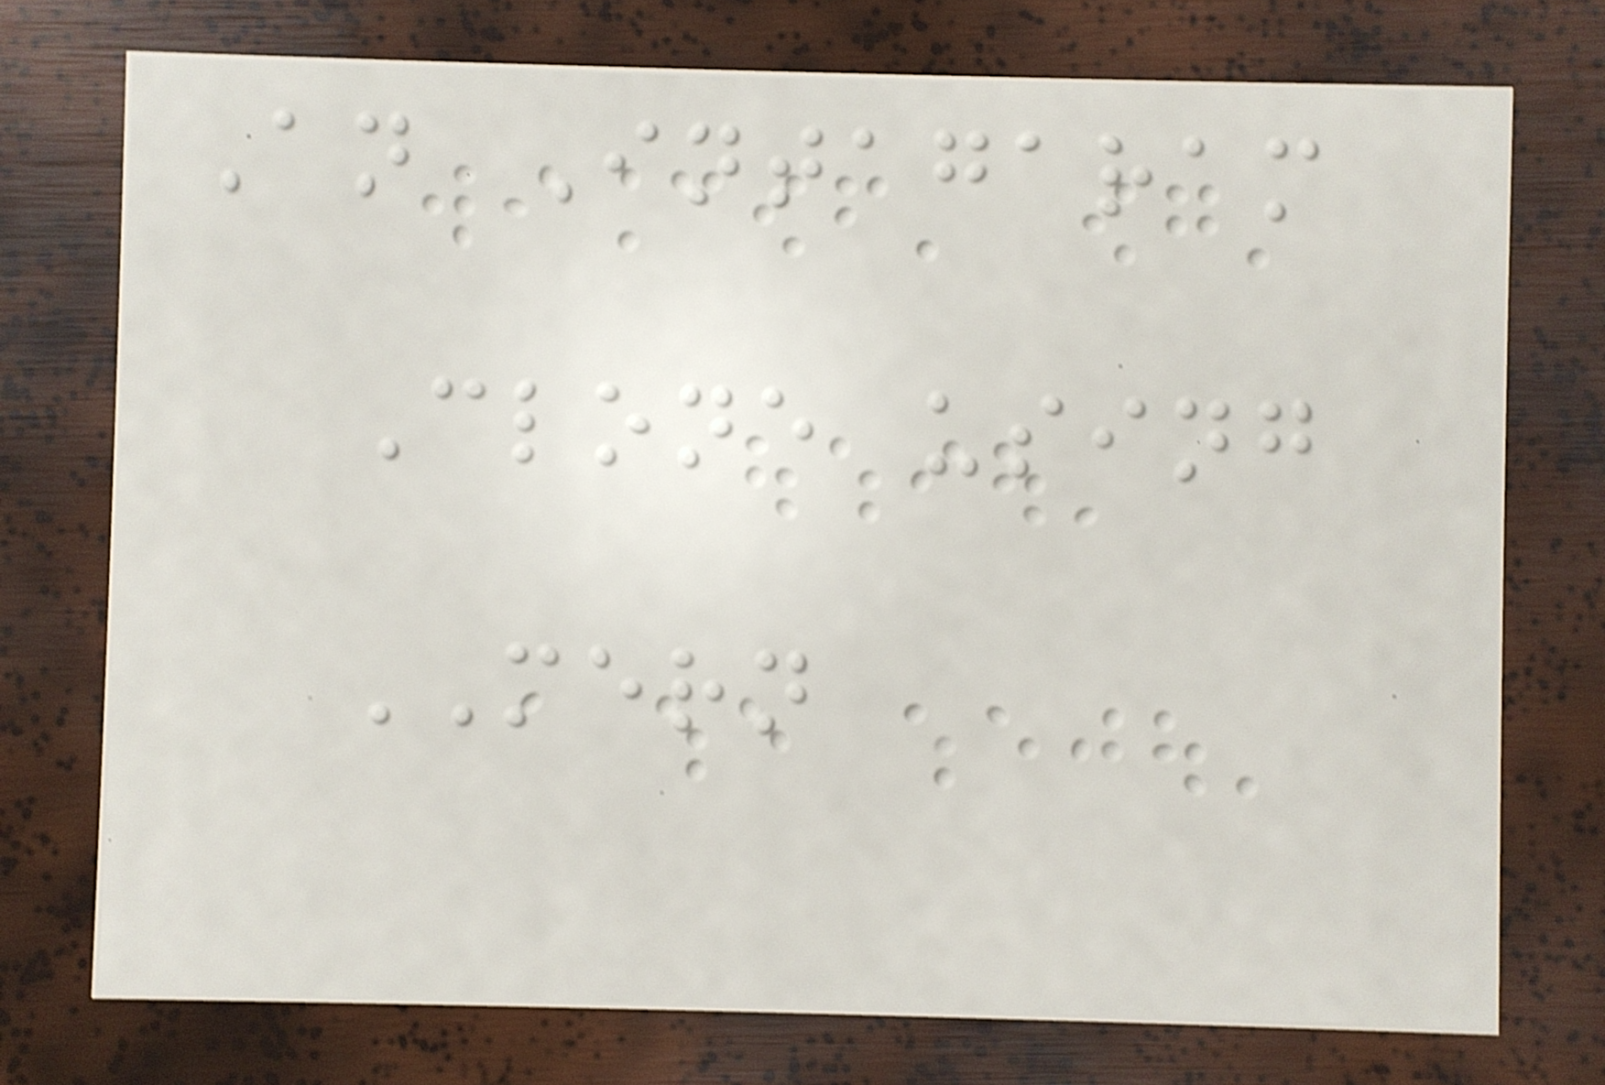An Intagaram
Clone using
MERN
